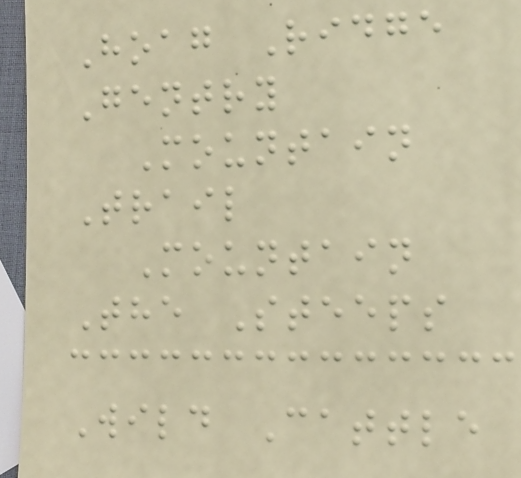Hoag Ridge
Gentry
Mountain
Trail
Mountain
The Steeps
Wild Cattle
